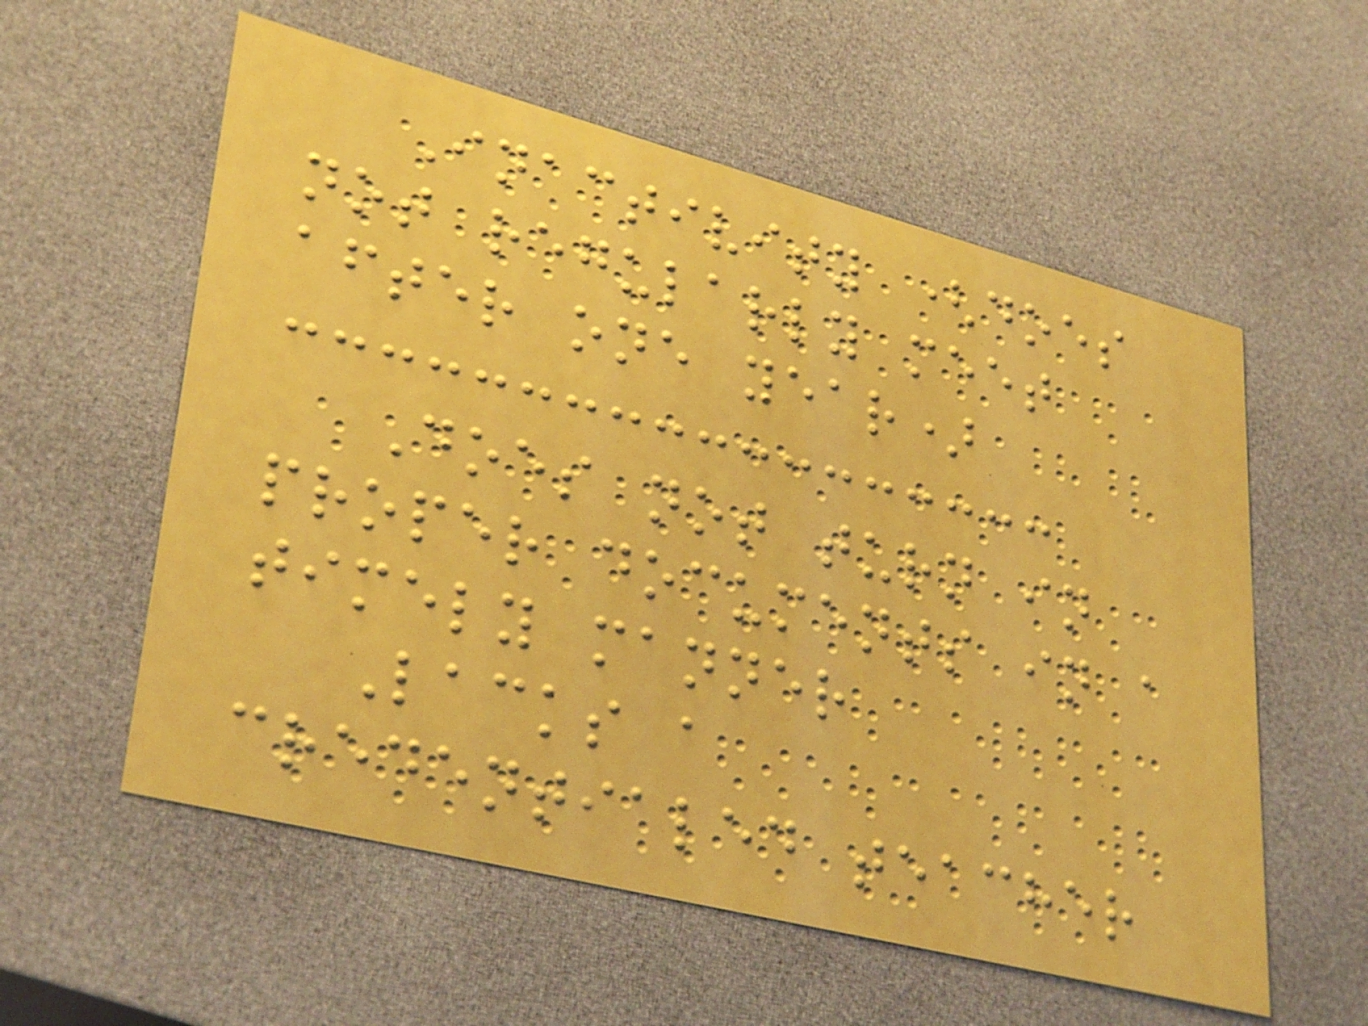Inactivity (does
not regularly meet
after one year)
Does not turn in
proper documents in a
timely manner
Lacks a
credentialed teacher
